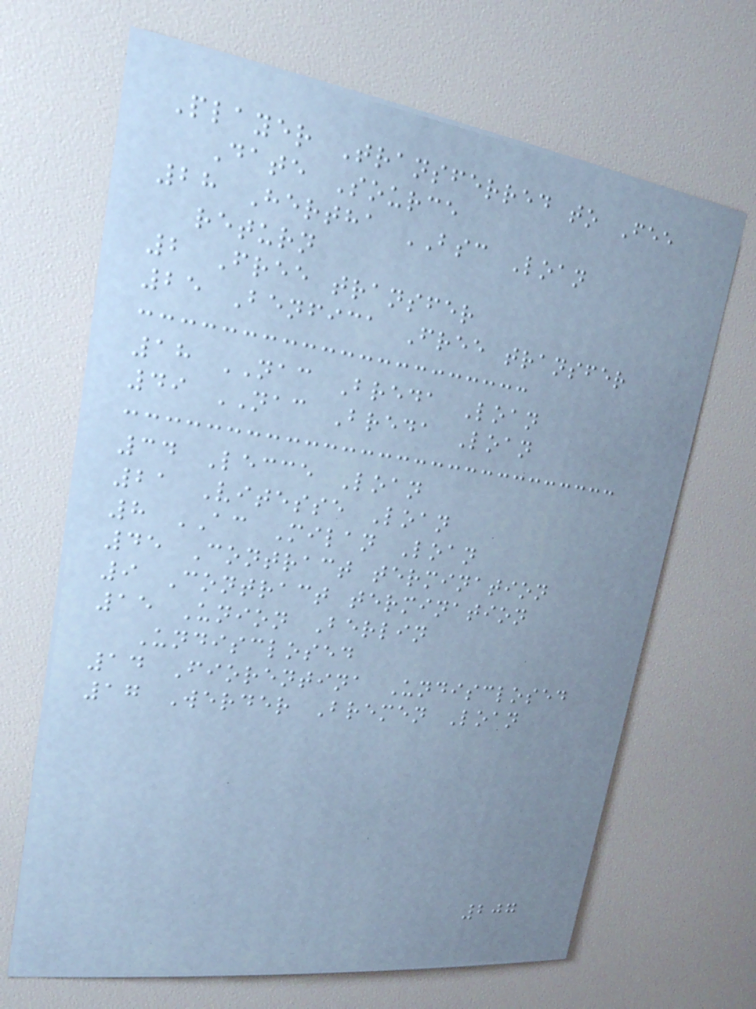Player Transferred to Fee
Date Source
28 Hertha BSC Loan
return
2 Free transfer
25 Benfica Free transfer
18 NAC Breda Loan
49 NAC Breda Loan
34 Lecce Loan
21 Vitesse Loan
8 AC Milan Loan
45 Contract termination
9 Contract termination
15 Union Berlin
Undisclosed
14 Fiorentina Undisclosed
17 Werder Bremen Loan
207
